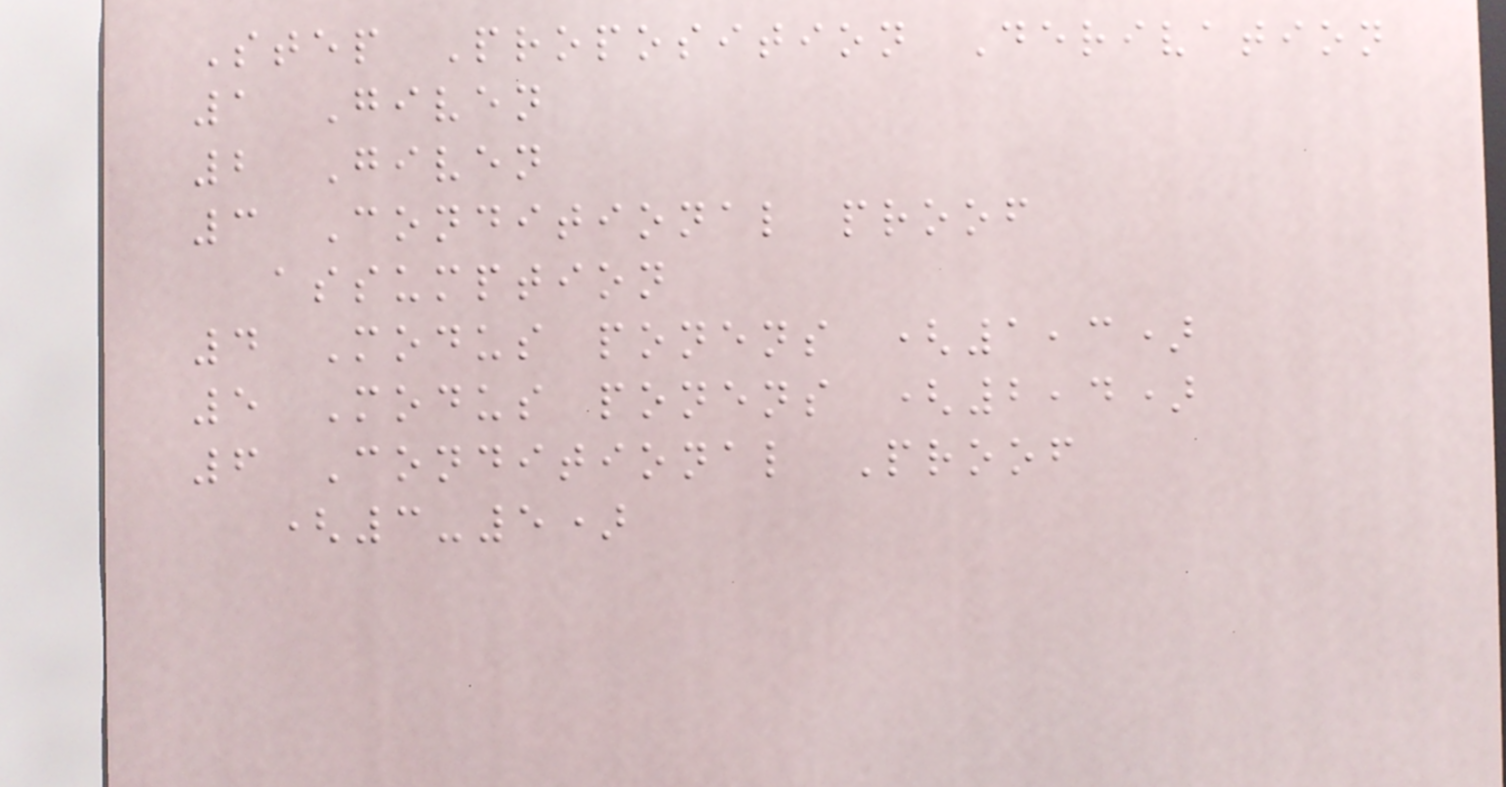Step Proposition Derivation
1 Given
2 Given
3 Conditional proof
assumption
4 Modus ponens (1,3)
5 Modus ponens (2,4)
6 Conditional Proof
(3-5)
